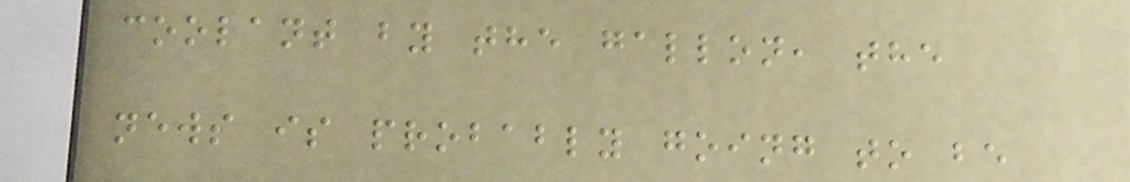coolant by the gallon, the
news is probably going to be
